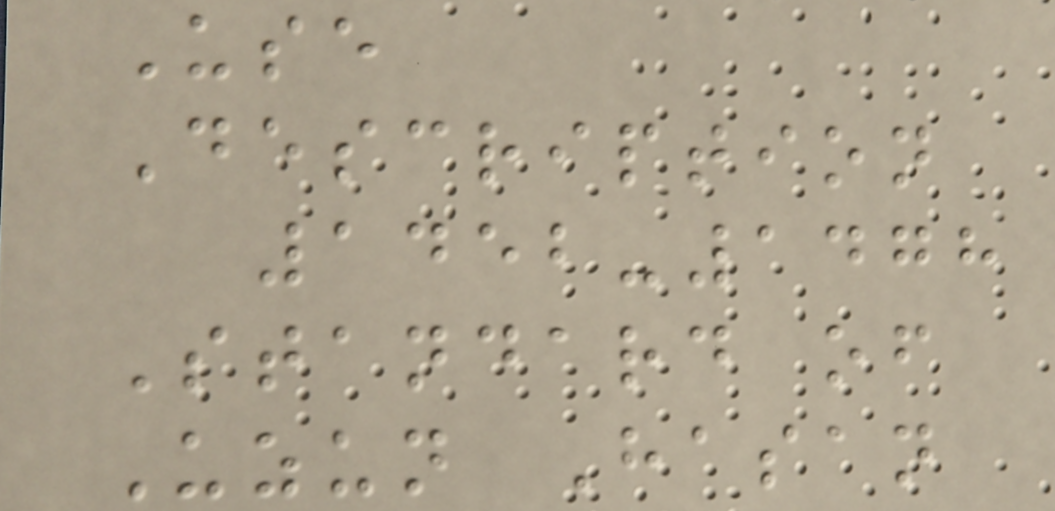Use
Description
1452-1478
Standard of
Uzun Hasan
